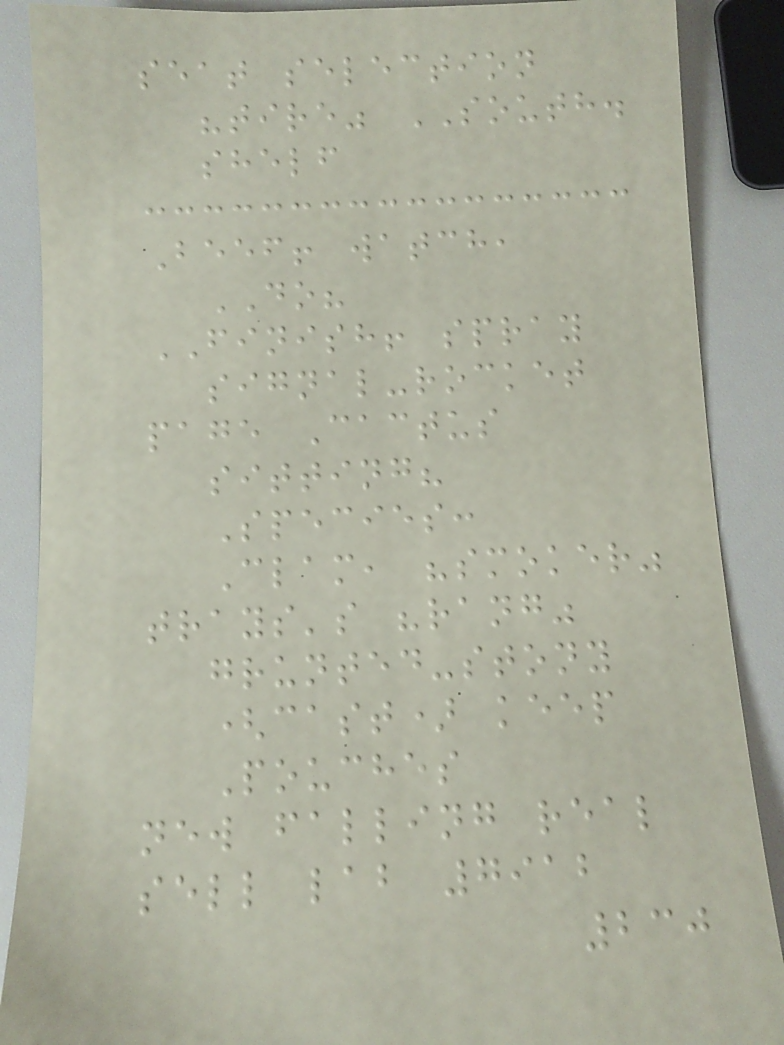seat selection
"tire" SOUTH.
shelf
Beef! watch,
DO?
FINISH! spray
signal-rocket
page Cactus
sitting?
Species:
Clam, "smoker"
trays's "rang"
grunted-stony
(cast) keep
Pouches
new falling real
sell lab 7912
230
